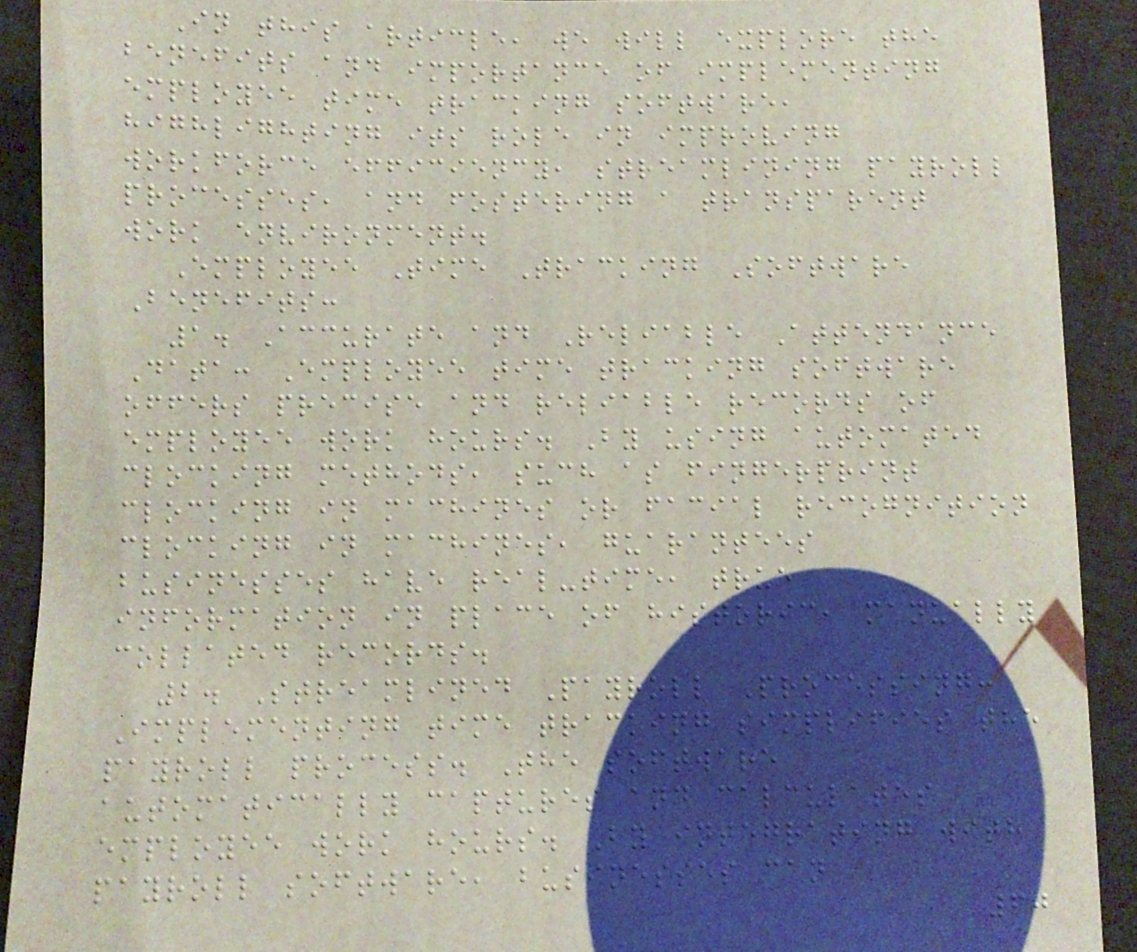In this article, we will explore the
benefits and importance of implementing
employee time tracking software,
highlighting its role in improving
workforce efficiency, streamlining payroll
processes, and fostering a transparent
work environment.
Employee Time Tracking Software
Benefits:
1. Accurate and Reliable Attendance
Data: Employee time tracking software
offers precise and reliable records of
employee work hours. By using automated
clocking methods, such as fingerprint
clocking in machines or facial recognition
clocking in machines, guarantees
businesses have real-time, true
information in place of historic, manually
collated records.
2. Streamlined Payroll Processing:
Implementing time tracking simplifies the
payroll process. The software
automatically captures and calculates
employee work hours. By integrating with
payroll software, businesses can
60
